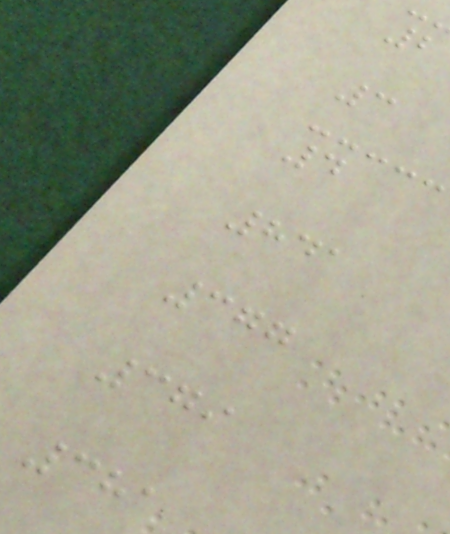2
3
4
841
377
379
381
